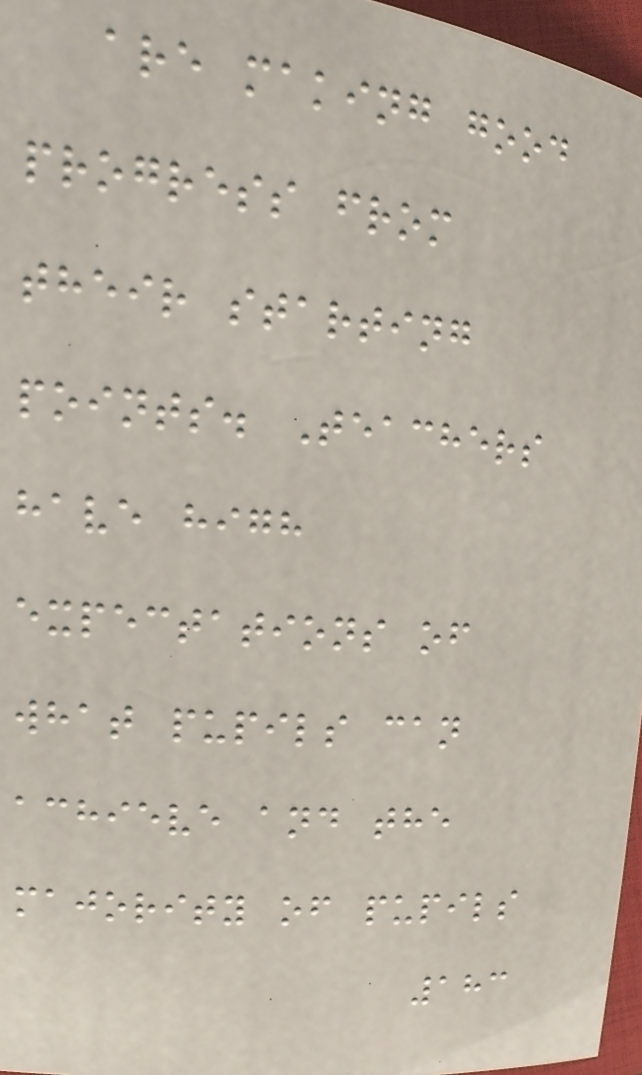are making good
progress from
their starting
points. Teachers
have high
expectations of
what pupils can
achieve and the
majority of pupils
183
